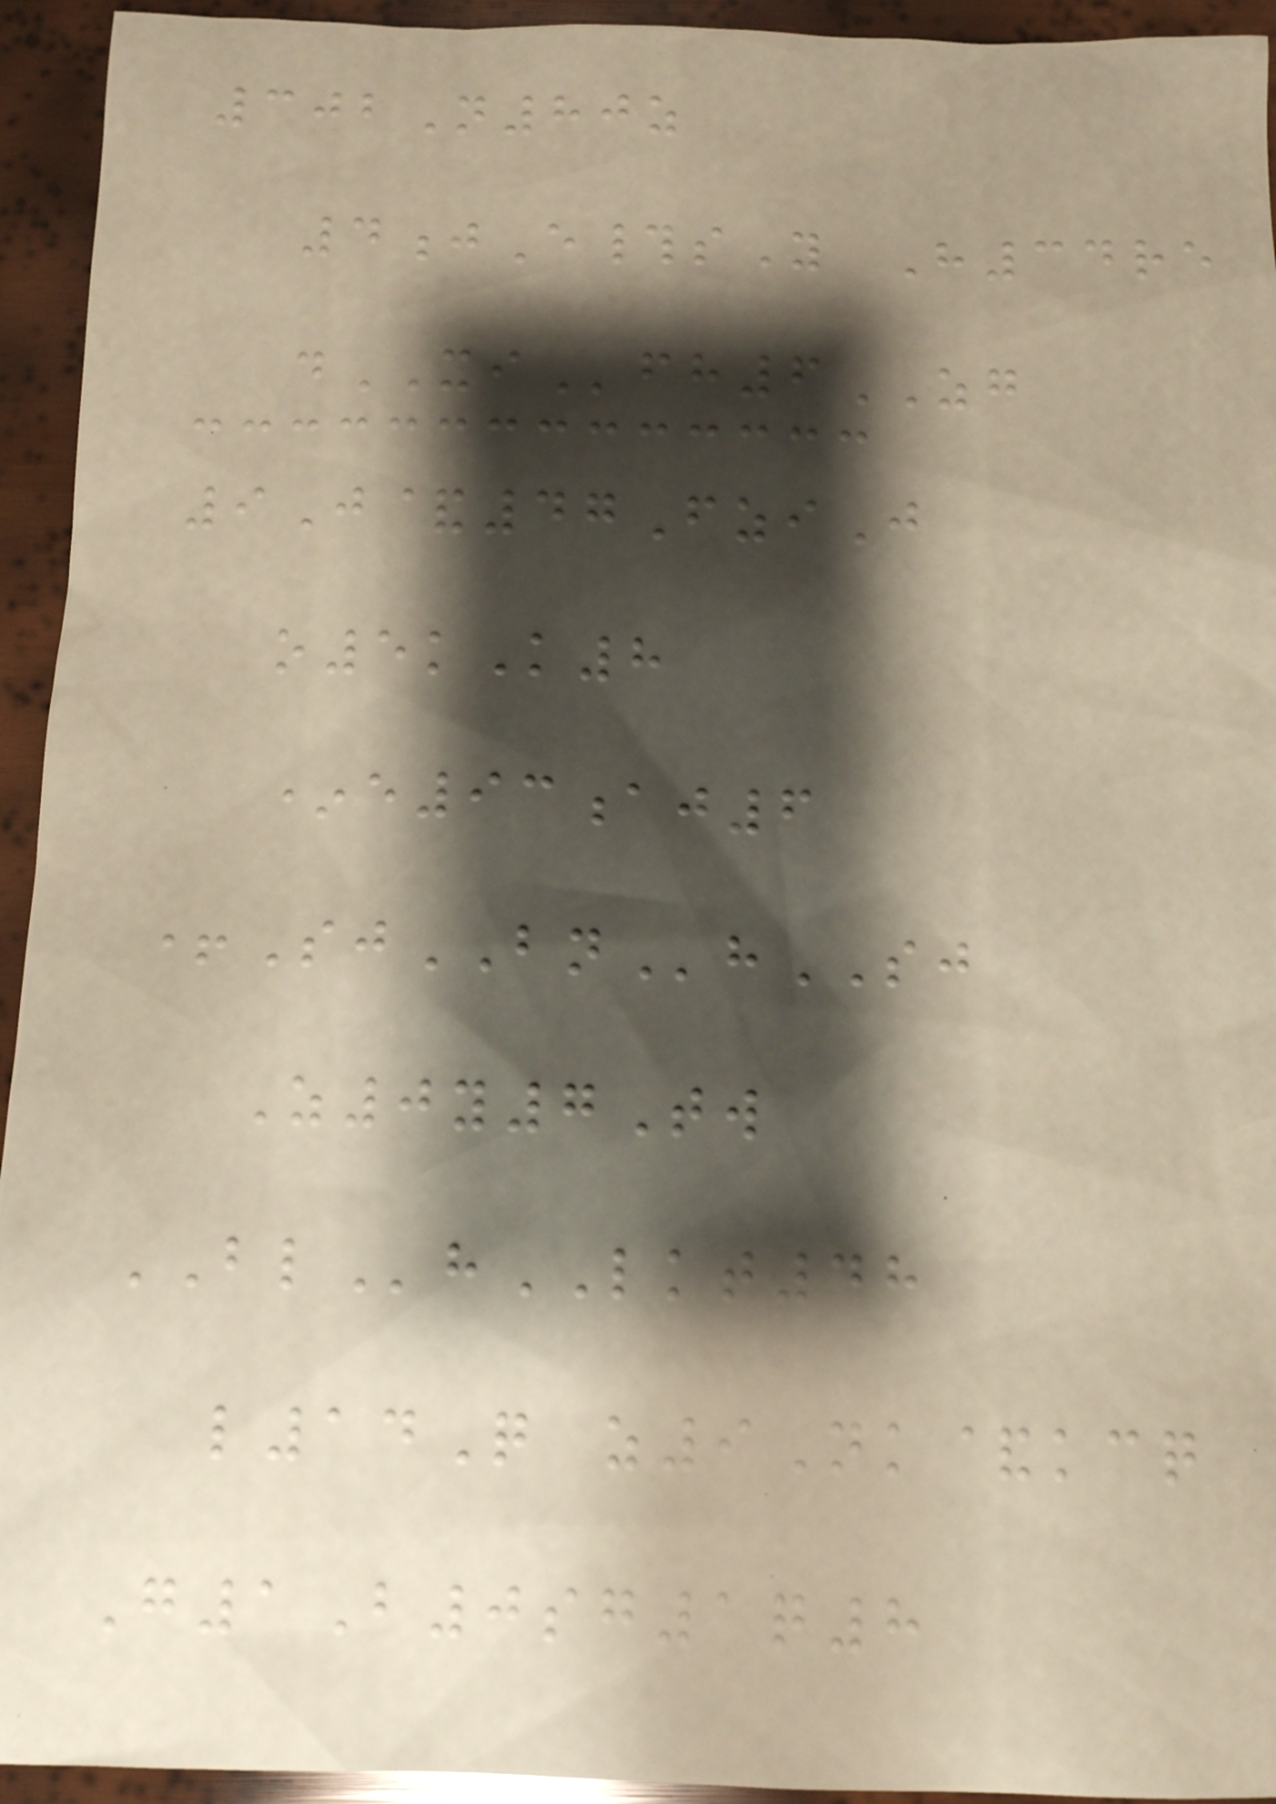302N80z
4jE#sY H34re
dXIfh6ZG
9J&47FziJ
o5kK8
*e93aj6
+SjBNhSJ
Z0y7Tw
BLhLKT48
l14Q z9Nk&kcq
G1B0sg1q8
